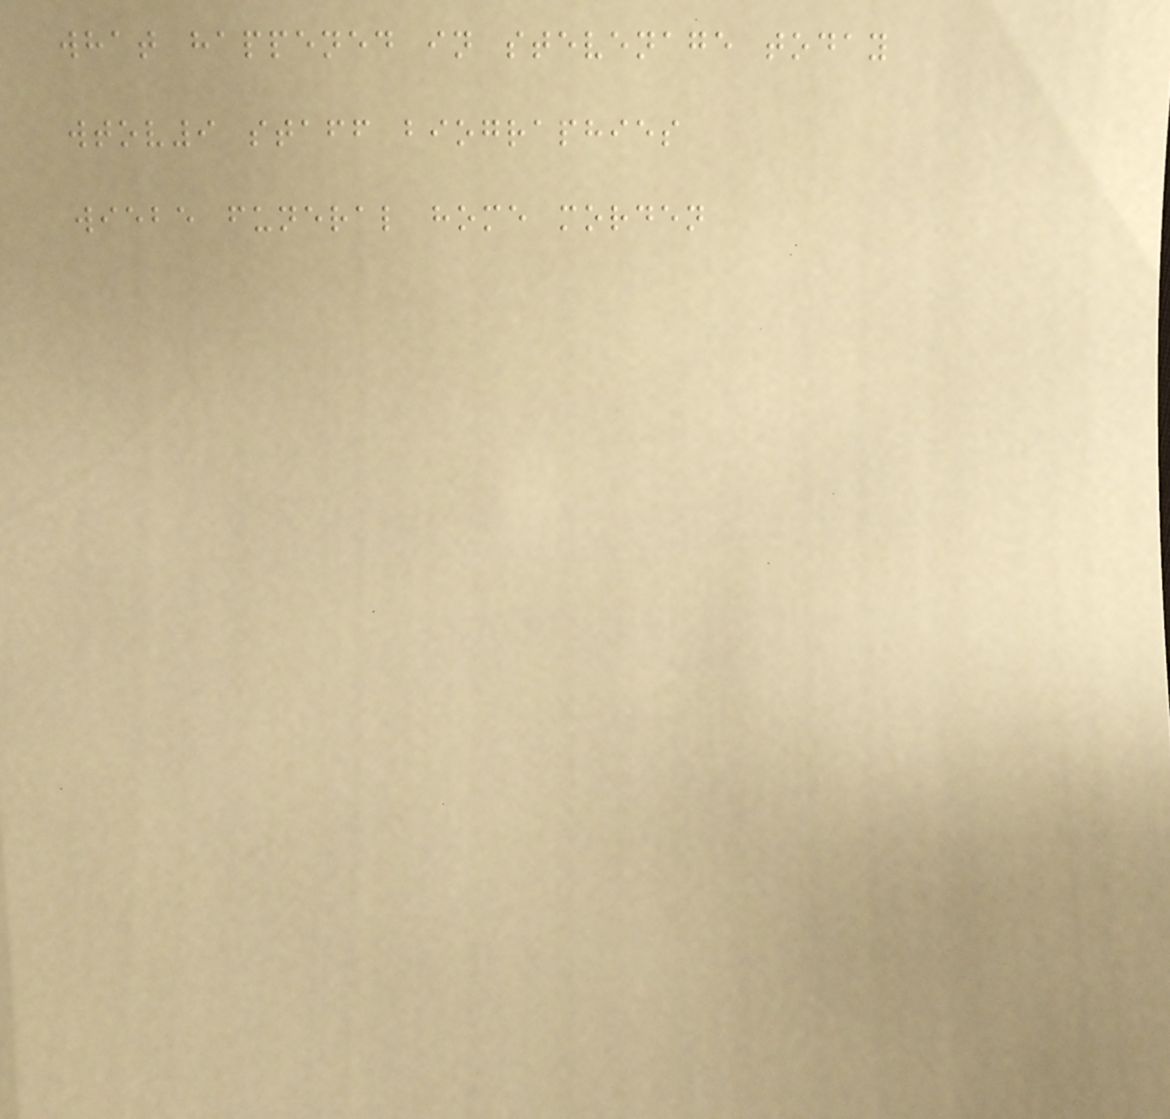what happened in stevenage today
wtov9 staff biographies
wiebe funeral home morden
